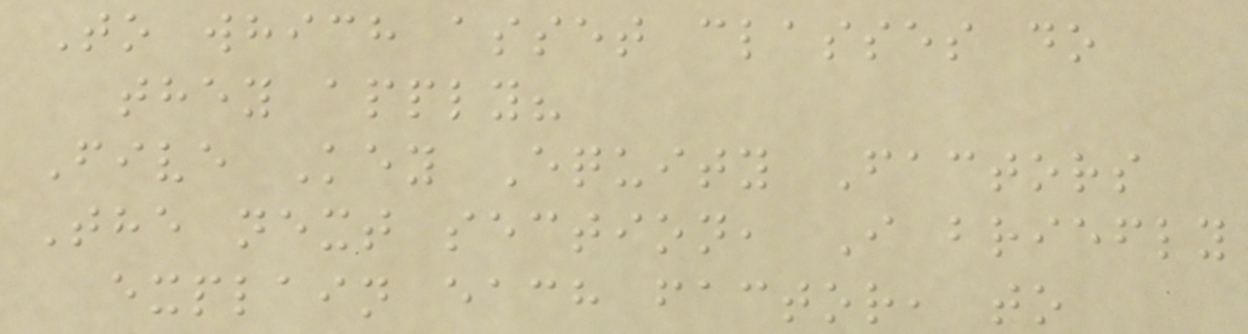To which asset classes do
they apply?
Five Key Equity Factors
The next section, I briefly
explain each factor, to
